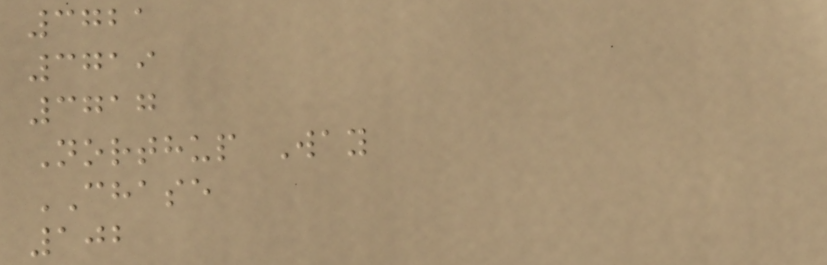3721
3719
3717
Northup Way
CHASE
102
